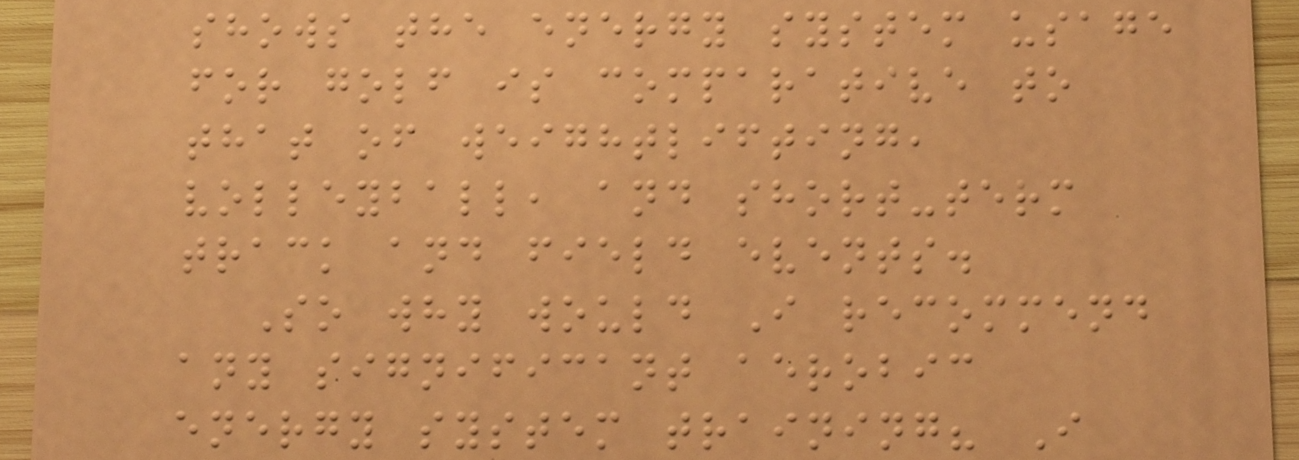shows the energy system usage
for golf is comparative to
that of weightlifting,
volleyball, and short-term
track and field events.
So why would I recommend
any significant aerobic
energy system training? I
